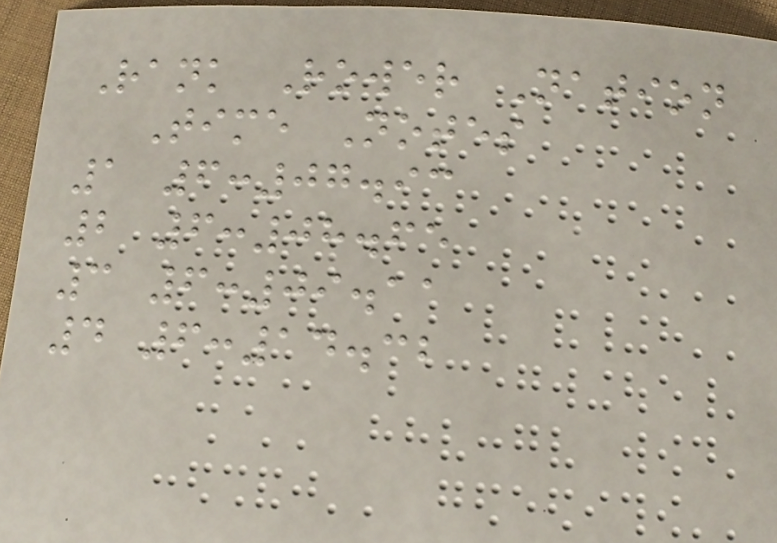Rank Rower Nation
Time Notes
1 6:07.93
2 6:08.65
3 6:09.11
4 6:14.32
